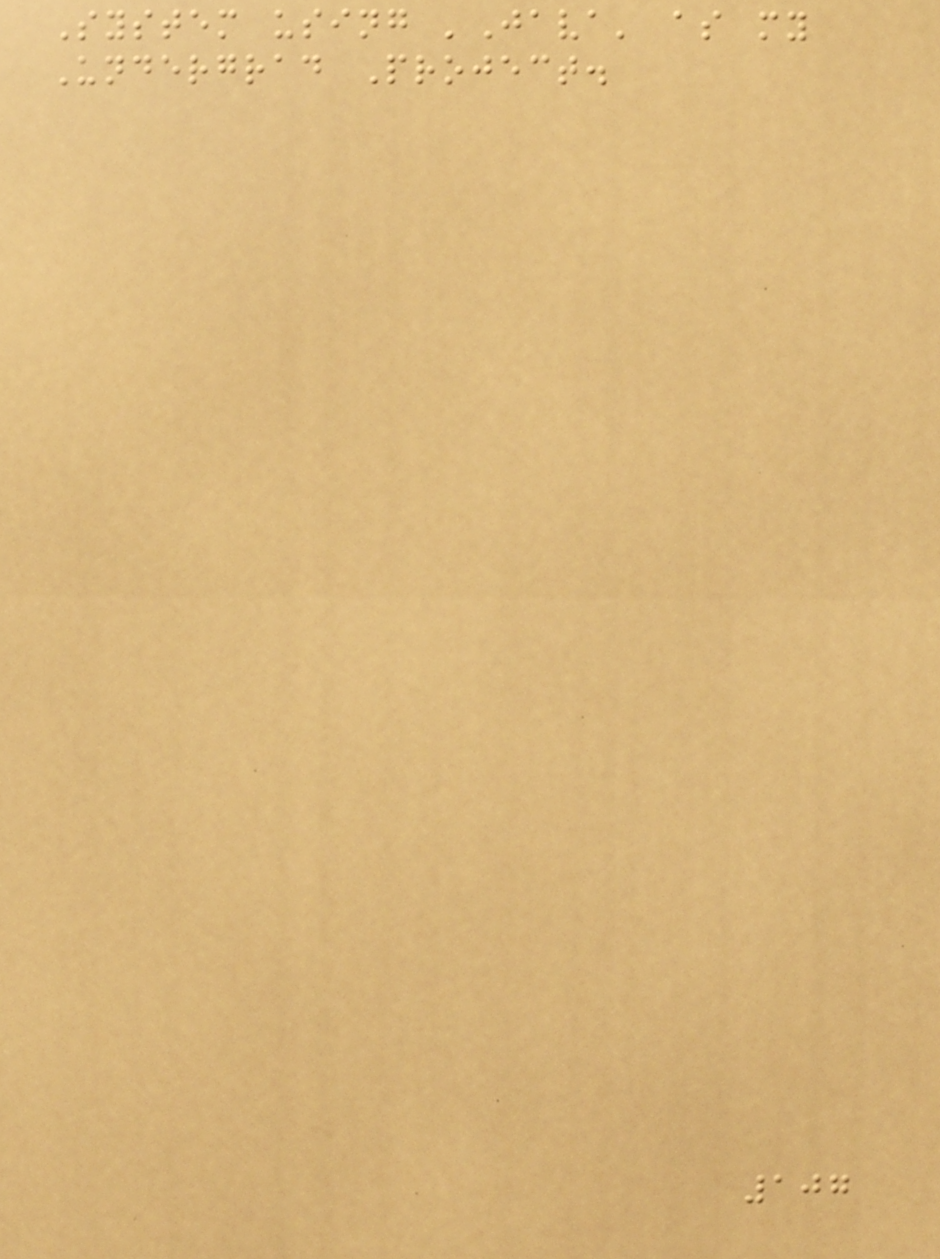System using 'Java' as my
Undergrad Project.
107
